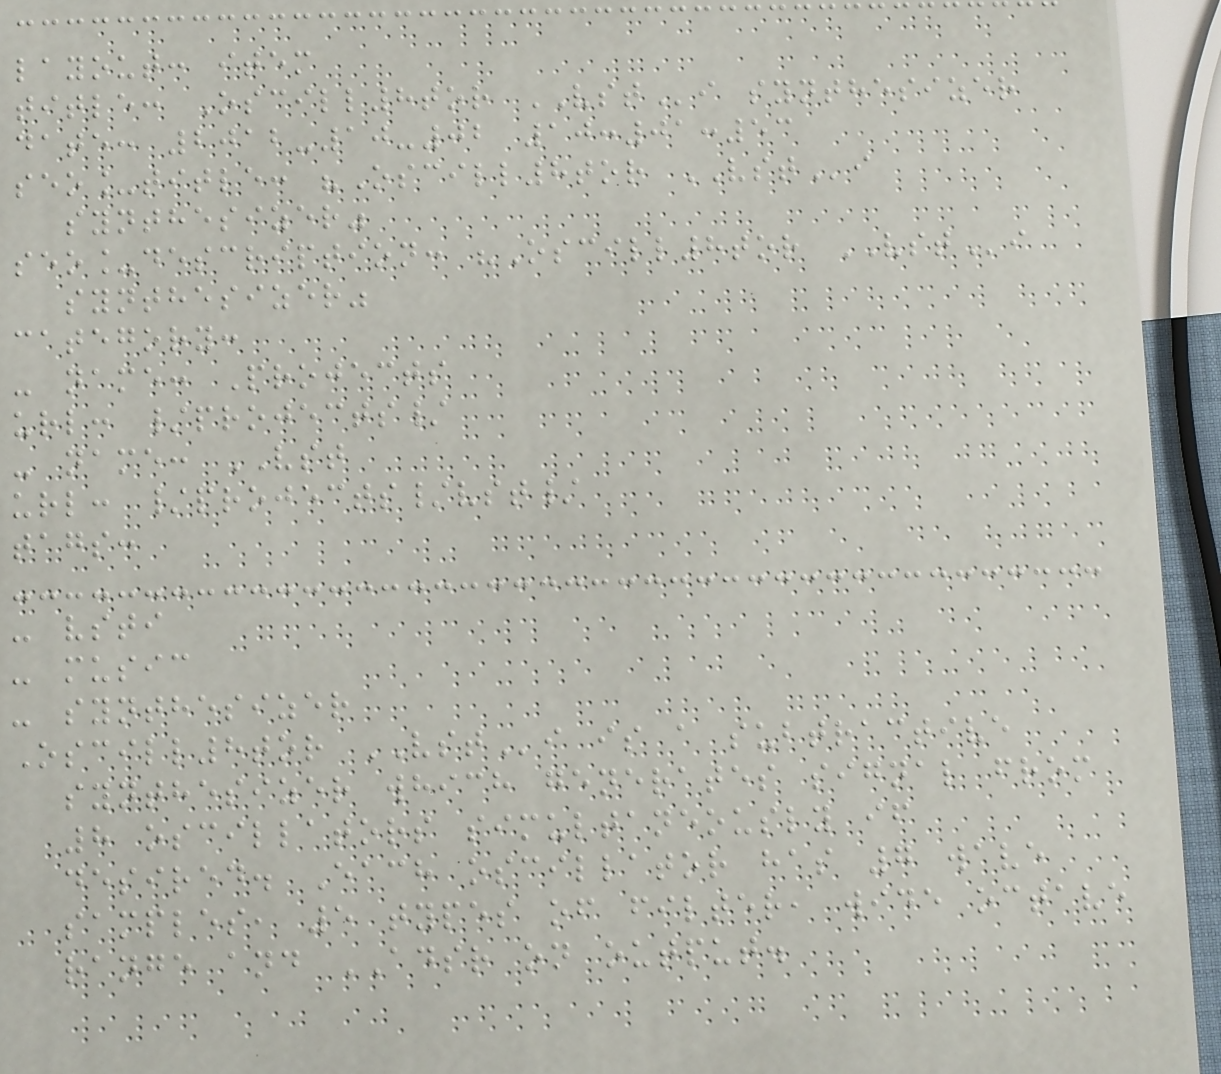layout: item
title: Oscill8tor VSTi synthesizer
date: 2012-10-02 10:01:53
seo_title: "Oscill8tor VSTi
synthesizer"
seo_description: "Oscill8tor VSTi
synthesizer"
category:
- name: Projects
url: /projects/
- name: VST
url: /projects/vst/
tags:
- vsti
- music
- synthesizer
Oscill8tor VSTi is a subtractive
synthesizer which generates signal from
8 oscillators simultaneously if
desired. Each oscillator has 7 wave
samples, 5 types of filter, wide octave
range and ADSR on output.
